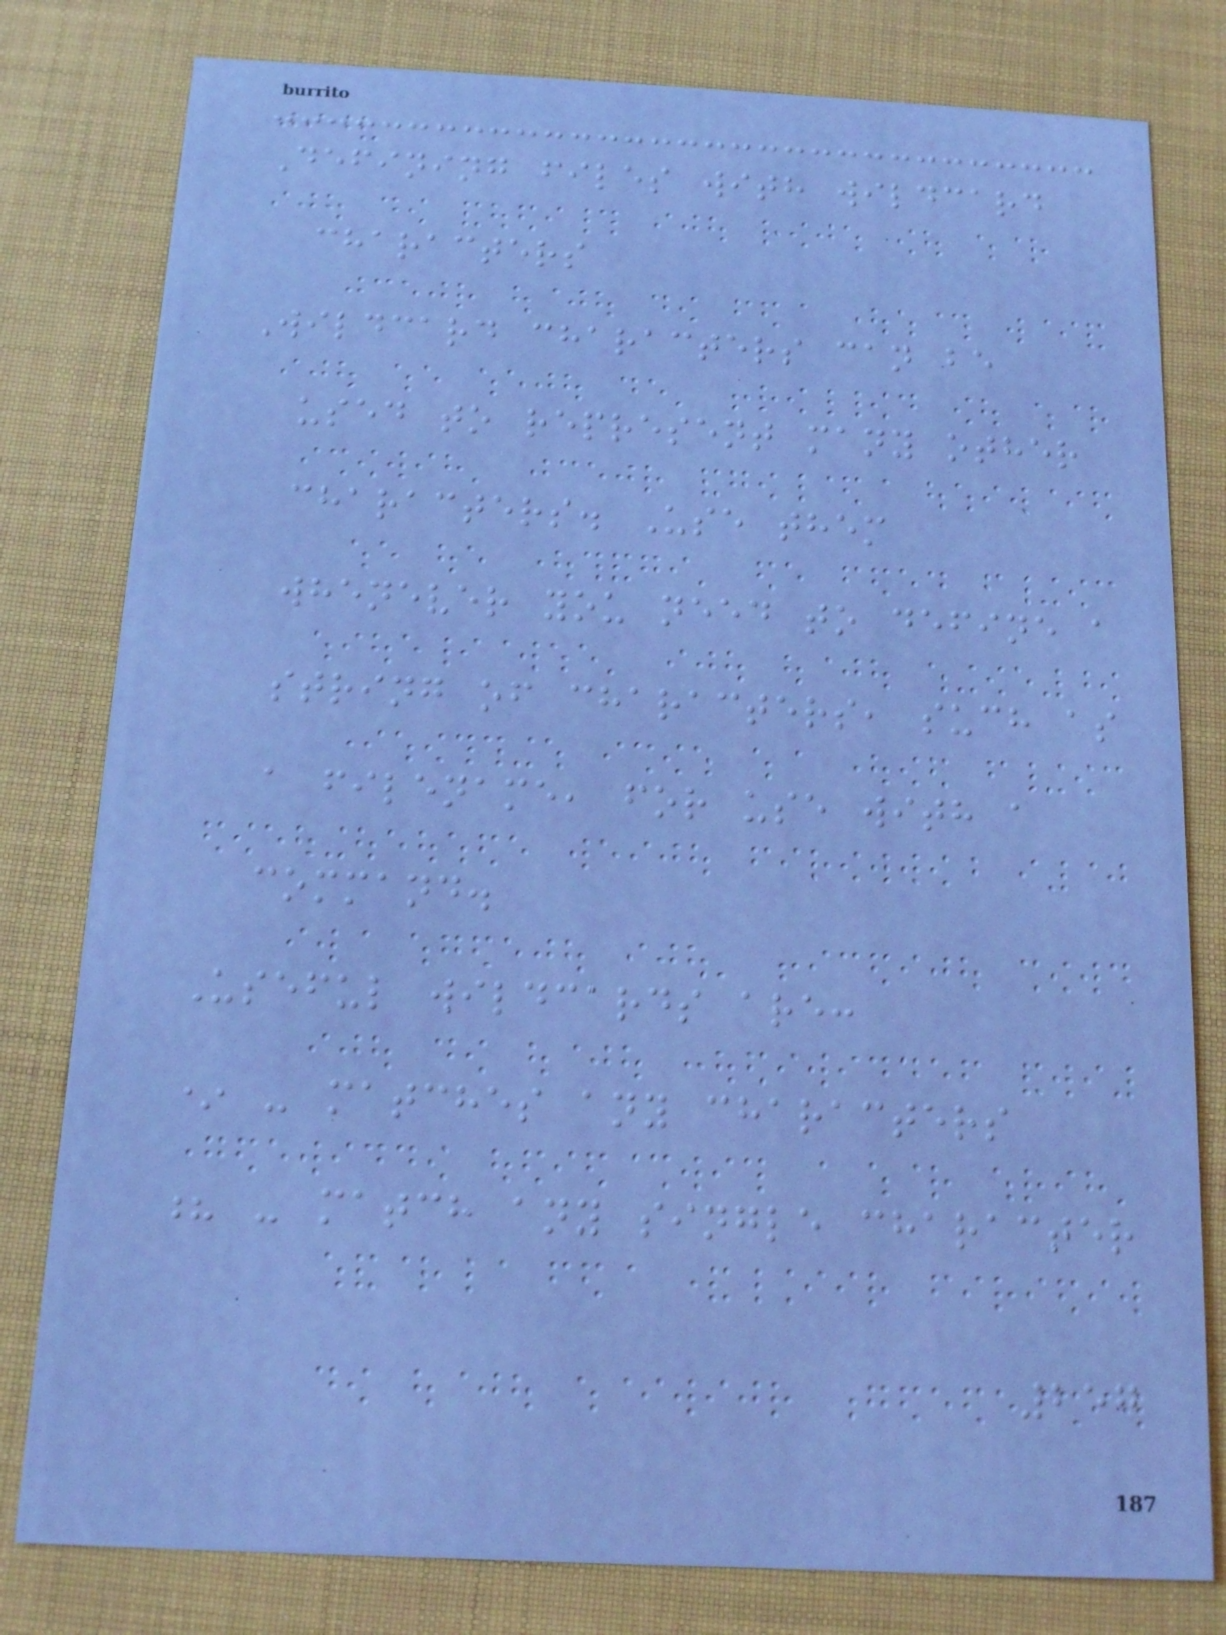Defining files with wildcard
characters
Wildcard characters can be
used to represent many other
characters. Use them
whenever you need to define a
string of characters, such as
a filename, for use with a
command.
Useful wildcards are:
* - matches any characters
? - match any single character
257
